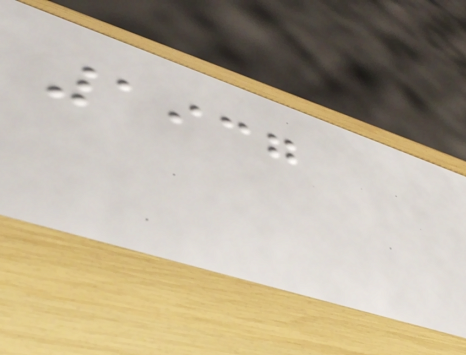1937
